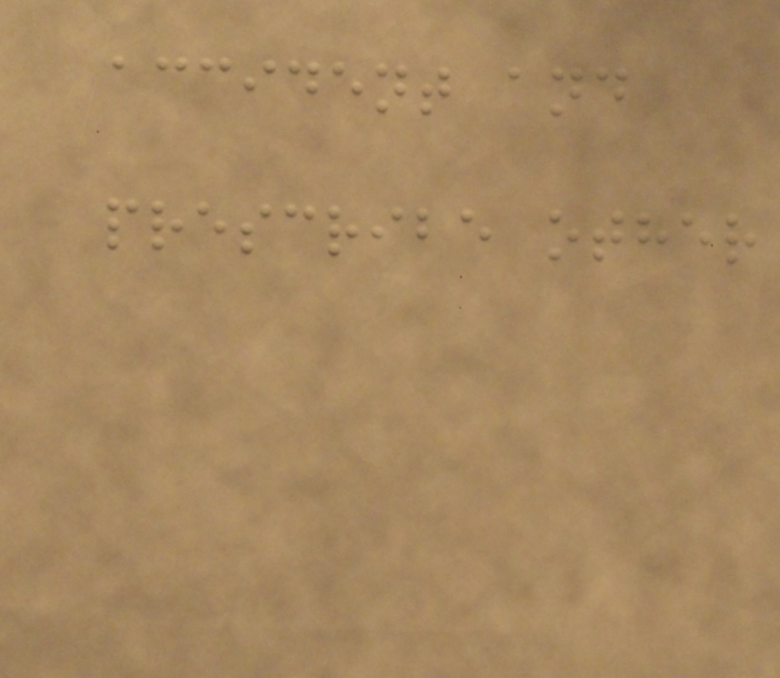accident and
prescribe other
